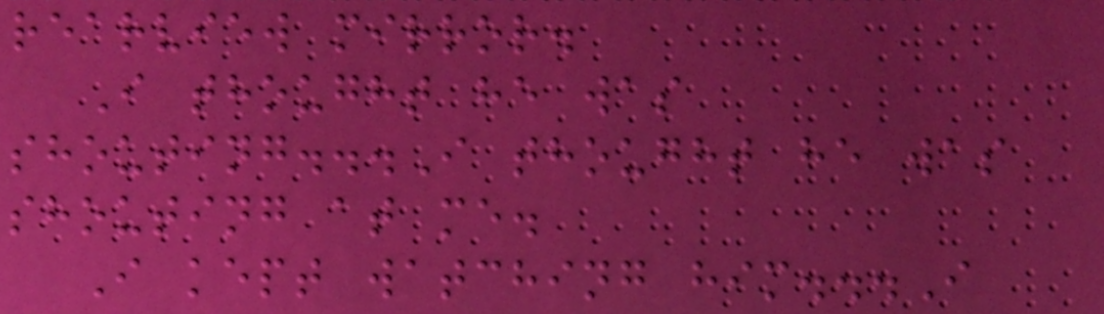rearview mirror.
I thought he was
shouting...I thought he was
shouting at me.
I kept watching him...I
